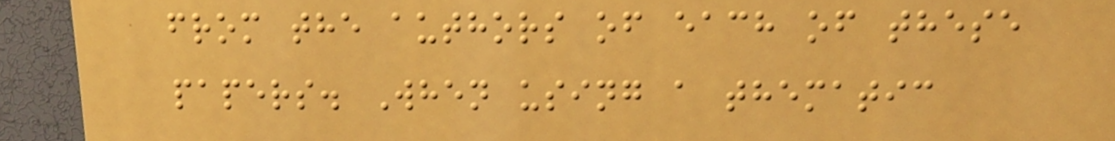from the authors of each of these
papers. When using a thematic
